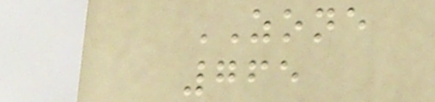ZONE
765
